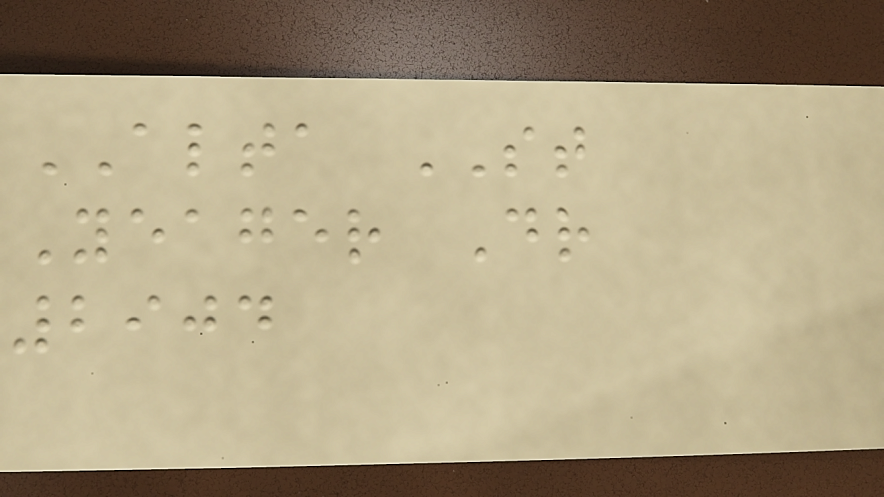ALTA ST
Yeager Dr
2904
